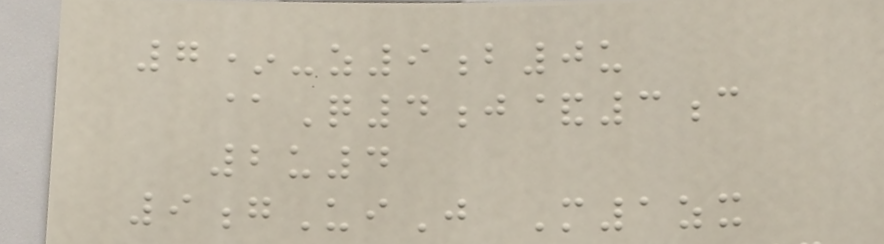7*-z9b0u
@Q4j&3c
2u4
9gUiJ M1zx
